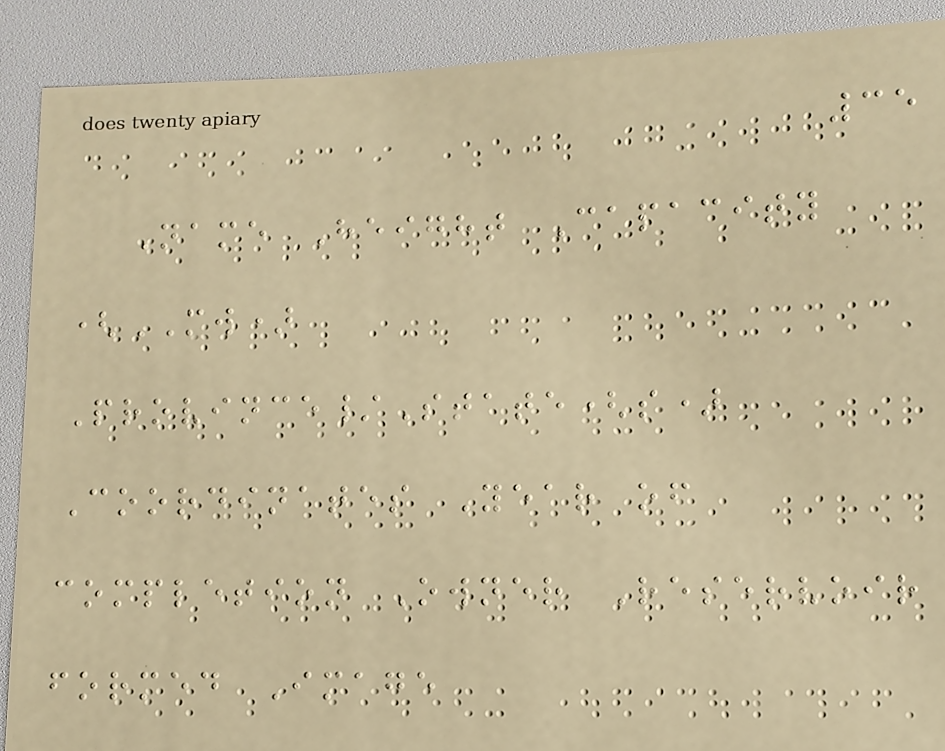35
Name Height Capacity
(MW)
Province/State(s)
Coordinates Year of
completion Owner Reservoir
formed Image
